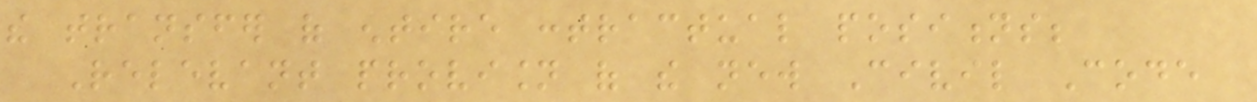the transfer of entire contractual positions;
Relevant provision of the new Civil Code
